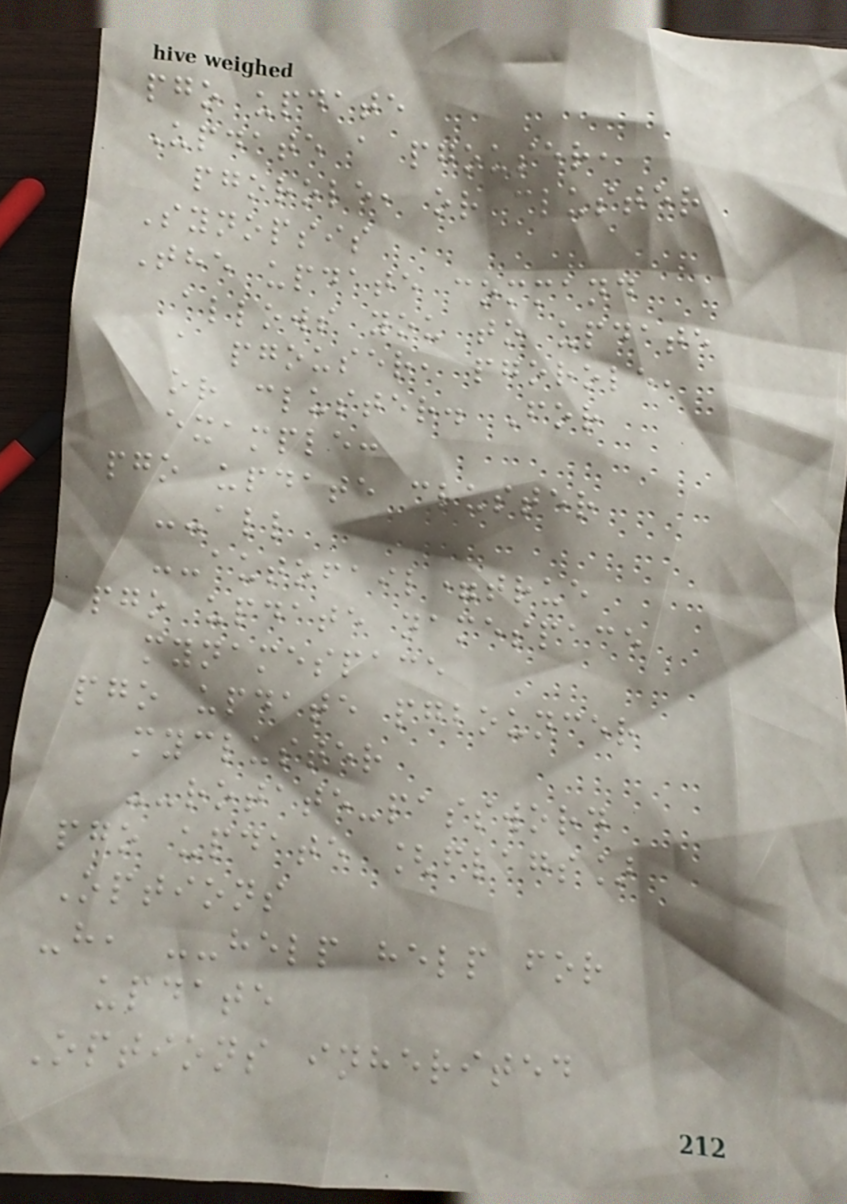pgo update
Update a pgouser,
pgorole, or cluster
Synopsis
The update command
allows you to update
a pgouser, pgorole,
or cluster. For
example:
pgo update cluster
--all
--autofail=true
pgo update namespace
mynamespace
pgo update pgbouncer
mycluster
--rotate-password
pgo update [flags]
Options
-h, --help help for
update
Options inherited
